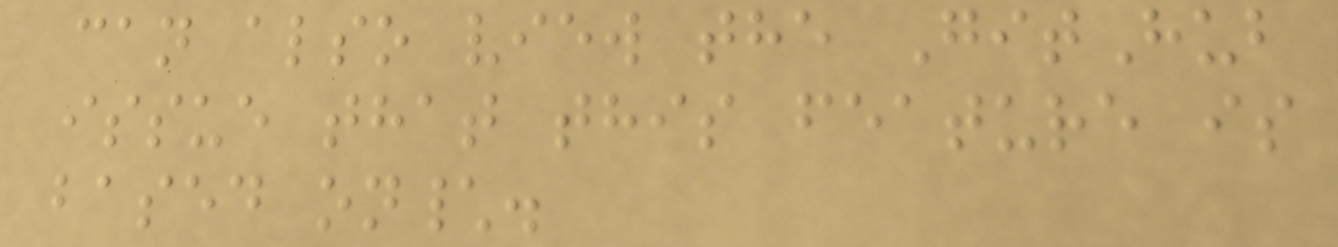can also view the GitHub
issue that this feature is
based on\.
